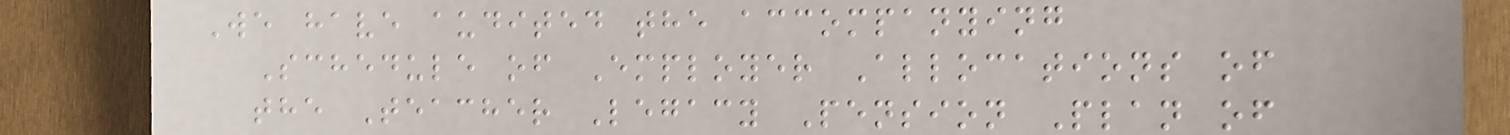We have audited the accompanying
Schedule of Employer Allocations of
the Teacher Legacy Pension Plan of
